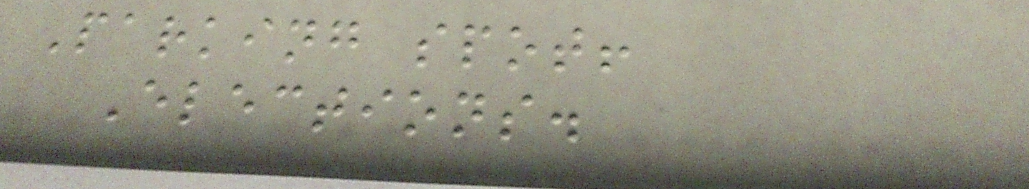Parking spot!
Elections.
